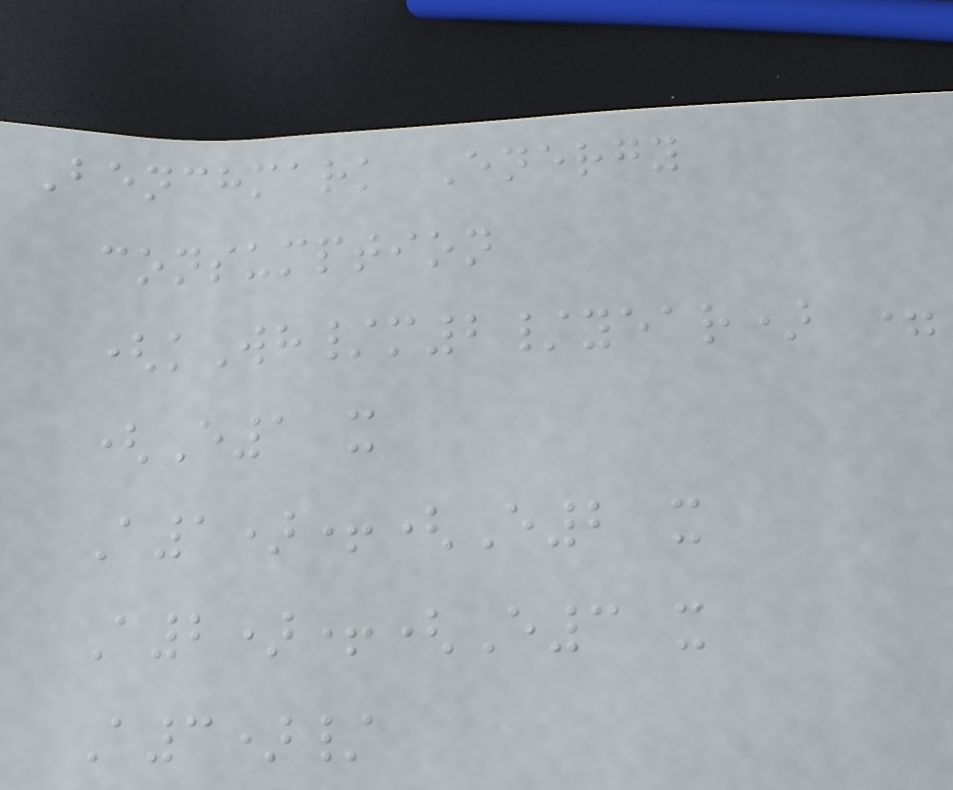Benchmark Energy
consumption
(kWh/m2/year) =
(E1 x
A1)+(E2 x
A2)+(E3 x
A3)/
